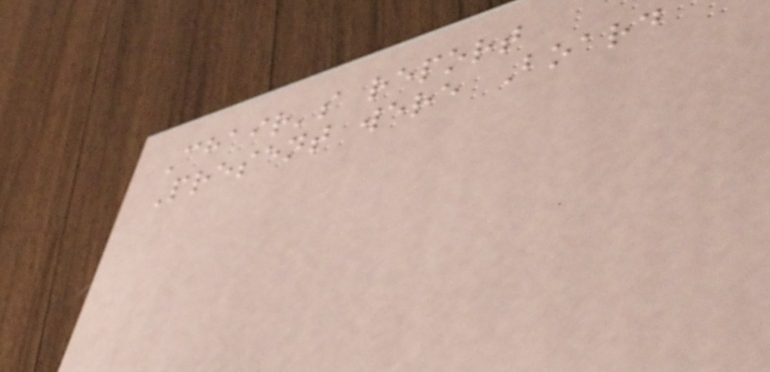Chair's report
Present were Board
